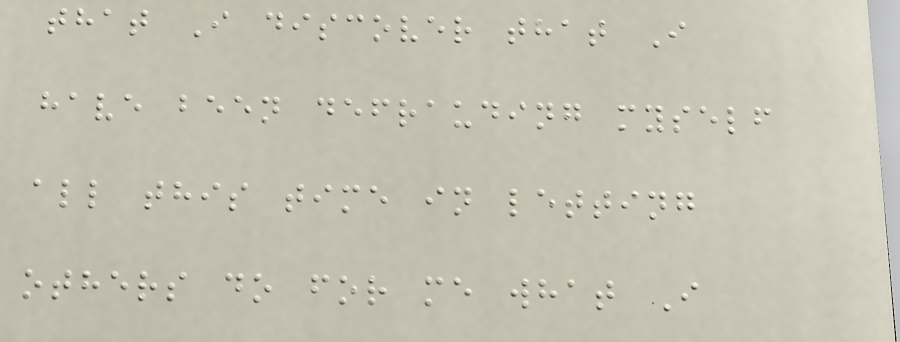that I discover that I
have been defrauding myself
all this time in letting
others do for me what I
